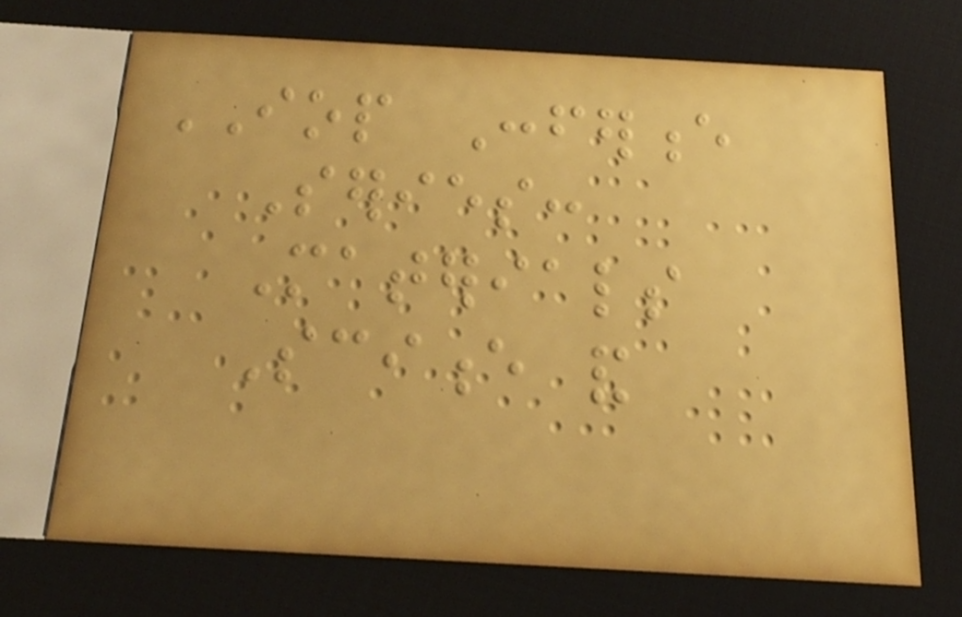IOP Conference
Series:
Materials
Science and
